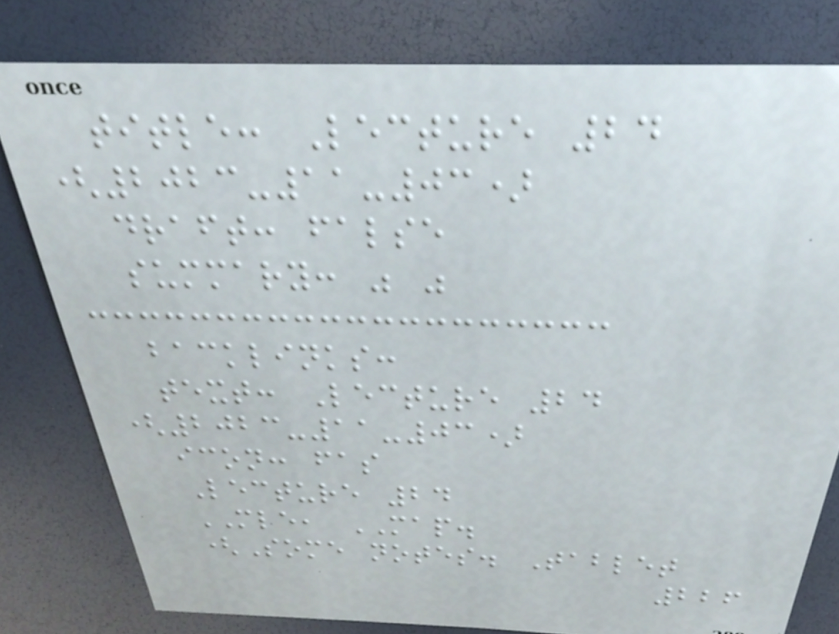title: Lecture 24
(2023-11-03)
draft: false
summary: " "
backlinks:
text: Lecture 24
(2023-11-03)
icon: fas
Lecture 24
MLE, MAP.
(Some notes. Tablet
226
